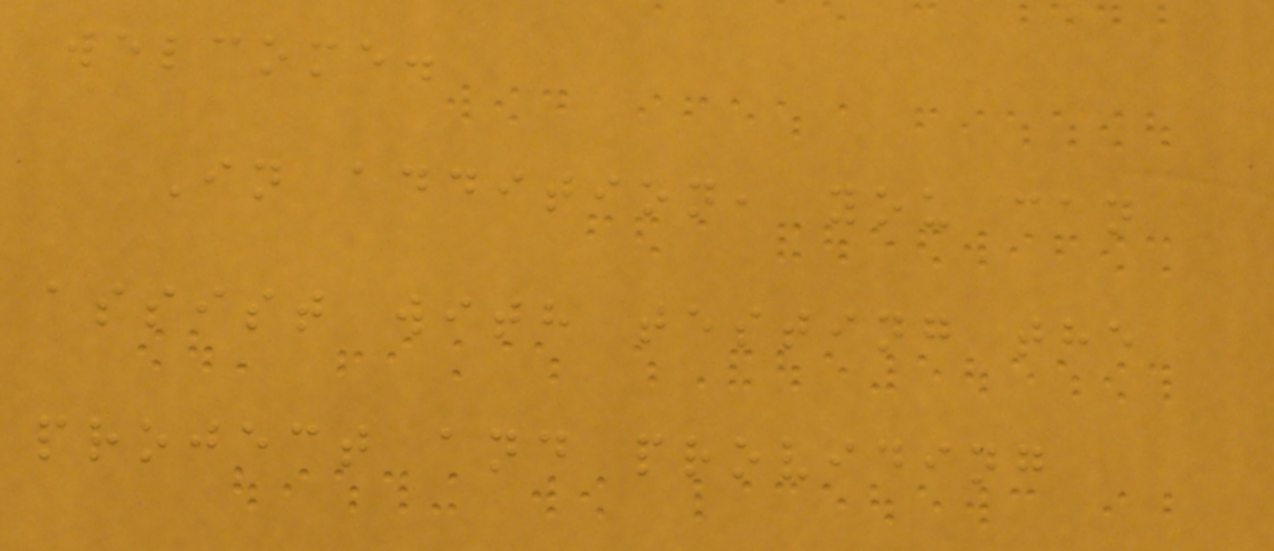welcome.
In addition, you can
assist with testing the
project and providing
